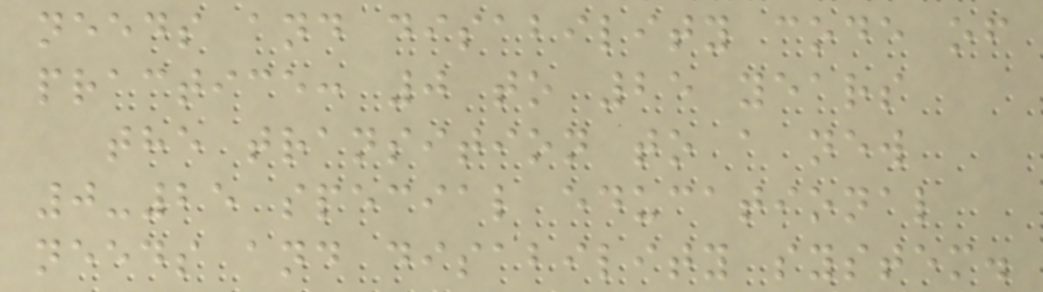needs and disability code of
practice: 0 to 25 years
the transition to a new
0-25 special educational
needs and disability system.
